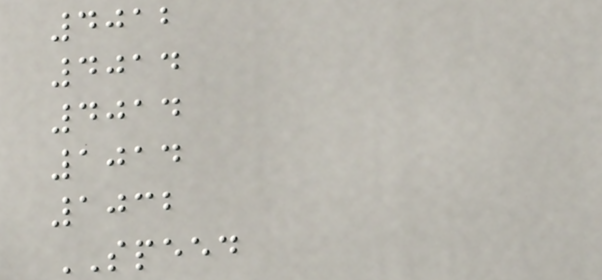4012
4014
4014
1014
1032
SPEED
